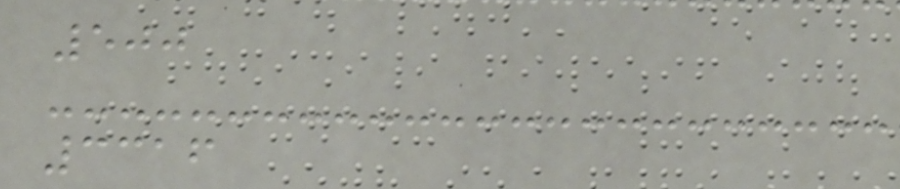500
3316
